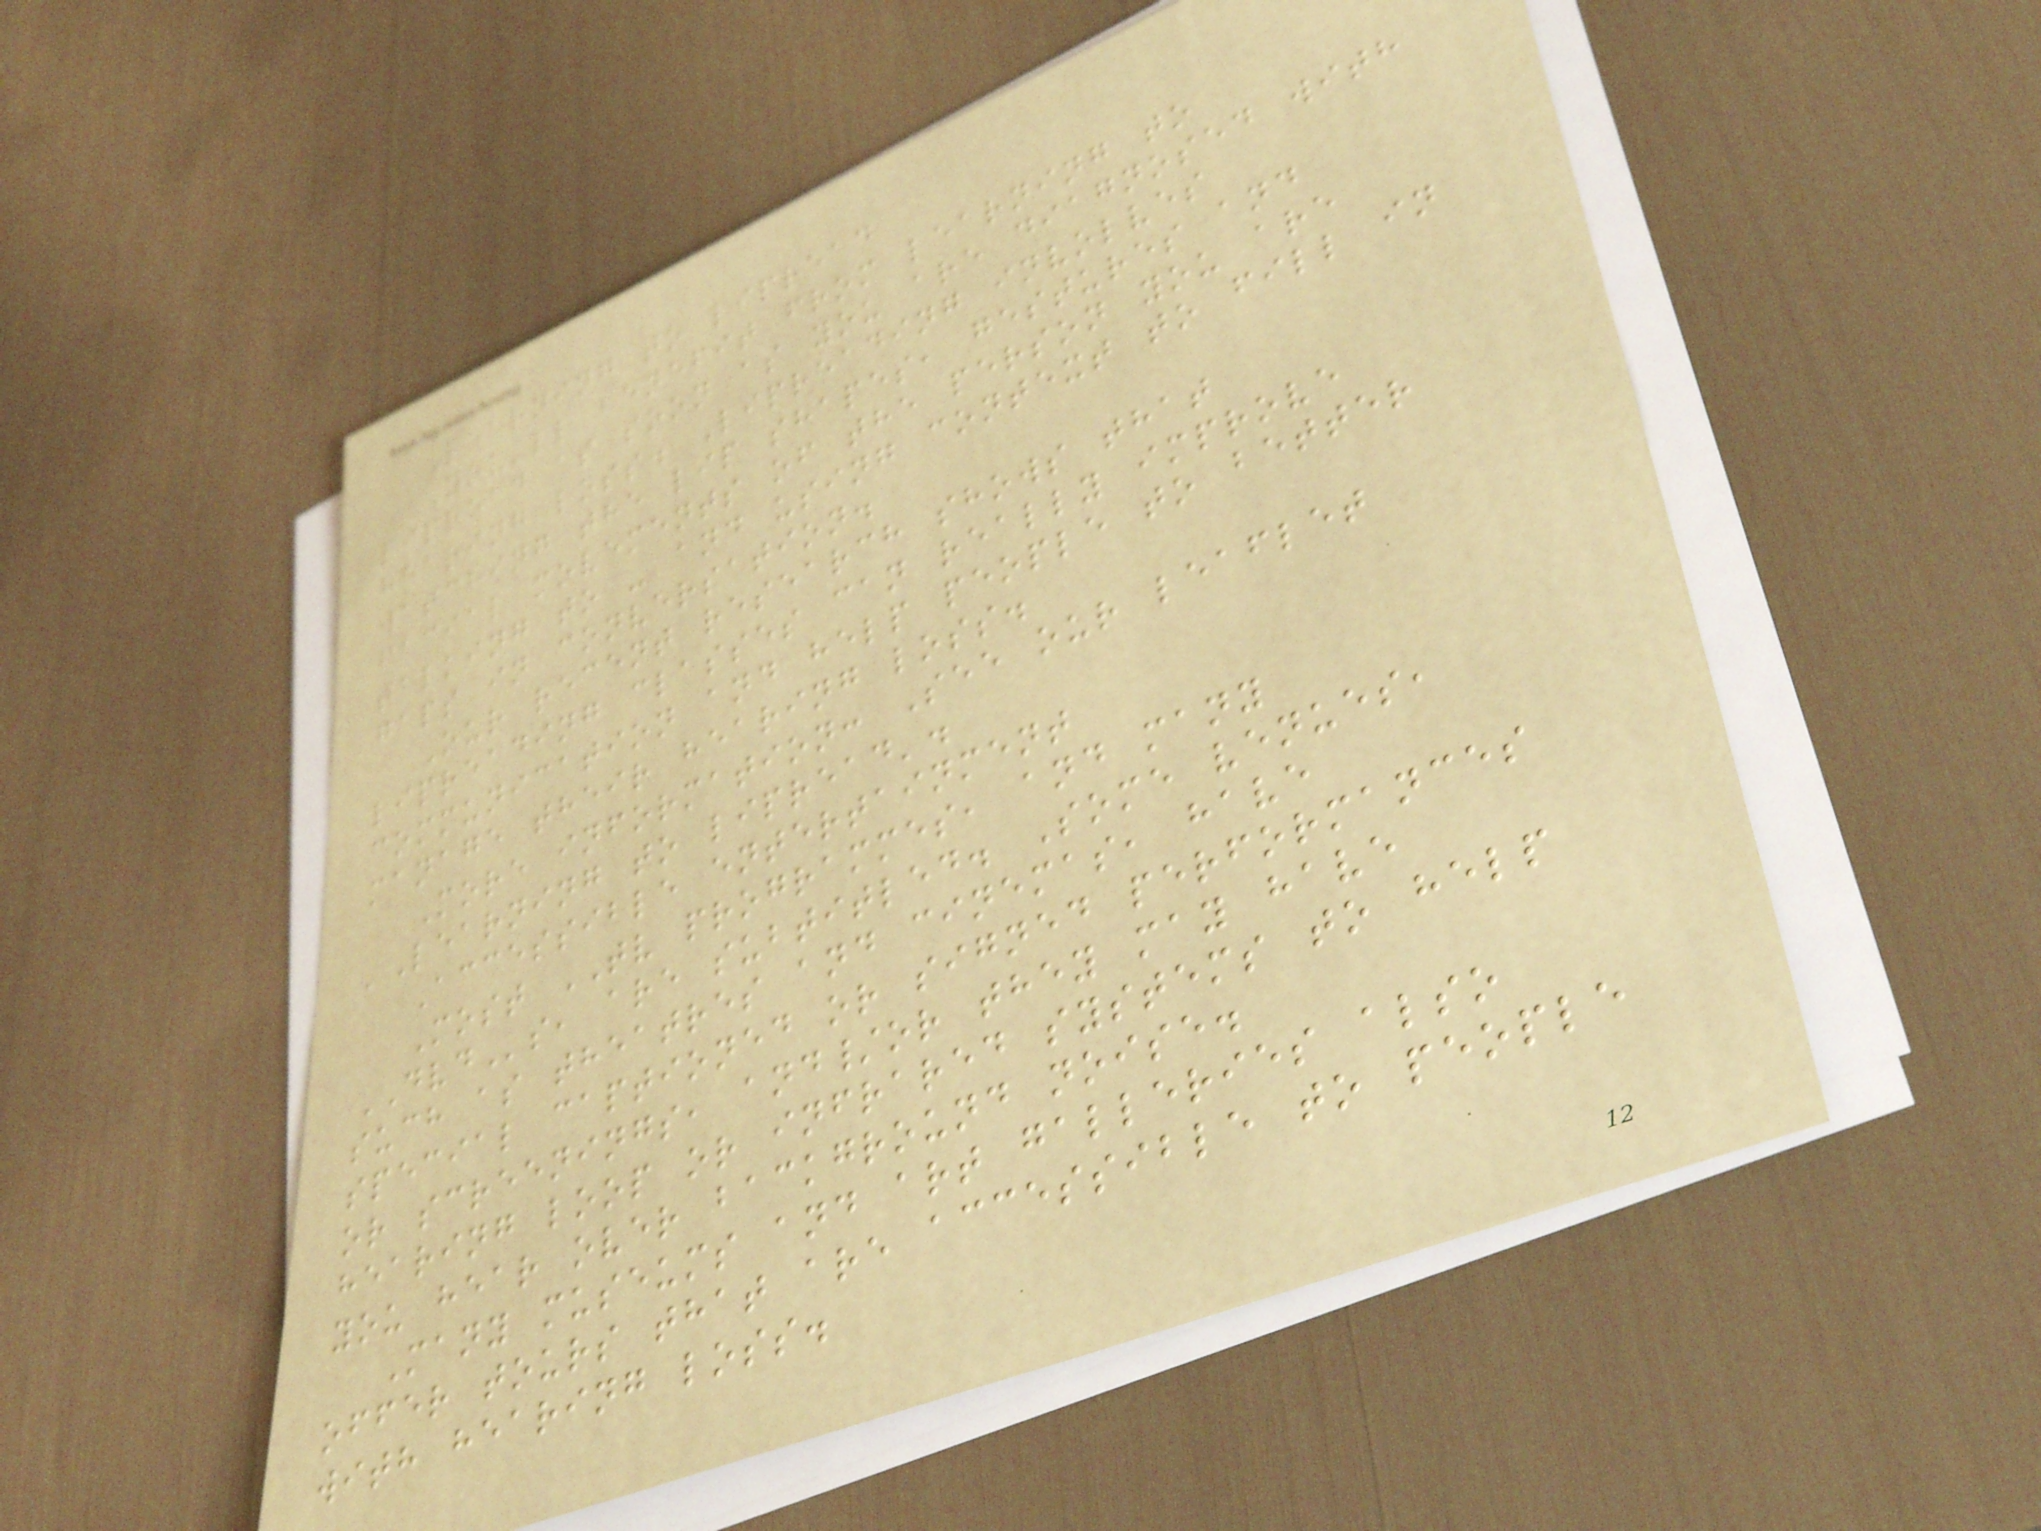Learning to lipread
You'll benefit from learning to
lipread as soon as you are diagnosed with
hearing loss. Lipreading involves
watching the lip shapes, gestures and
facial movements of the person you are
talking to - and using context to fill in
gaps in conversation.
Our recent research shows that
lipreading classes can really improve
communication and help people to better
manage their hearing loss.
More information: See our leaflet
'Learning to lipread'.
Accessible entertainment
Most TV programmes, and many
DVDs, are subtitled. Some venues,
such as theatres and cinemas, have
special captioned or signed performances
or screenings, and/or they may have
hearing loop or infrared systems to help
you hear over background noise.
Many museums and art galleries also
offer tours that are accessible to people
with hearing loss.
